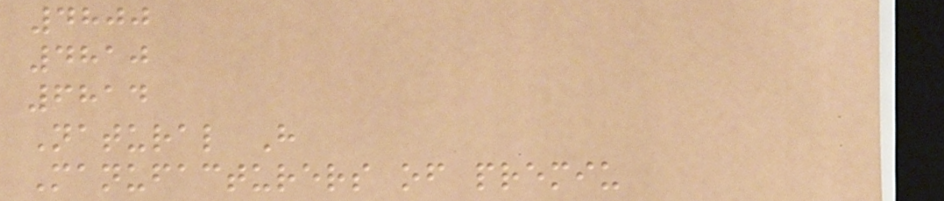4800
4810
6814
Natural H
Manufacturers of premiu
